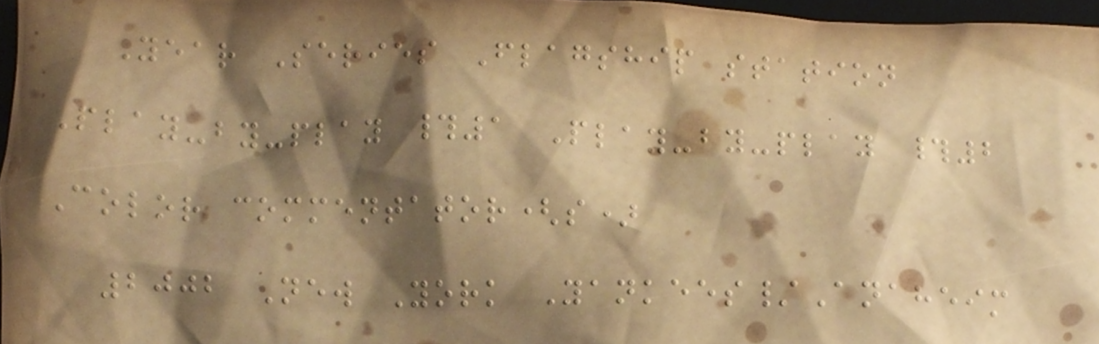Year Series Flagship station
Play-by-play #1 Play-by-play #2
Color commentator(s)
2002 New York Yankees/Anaheim
